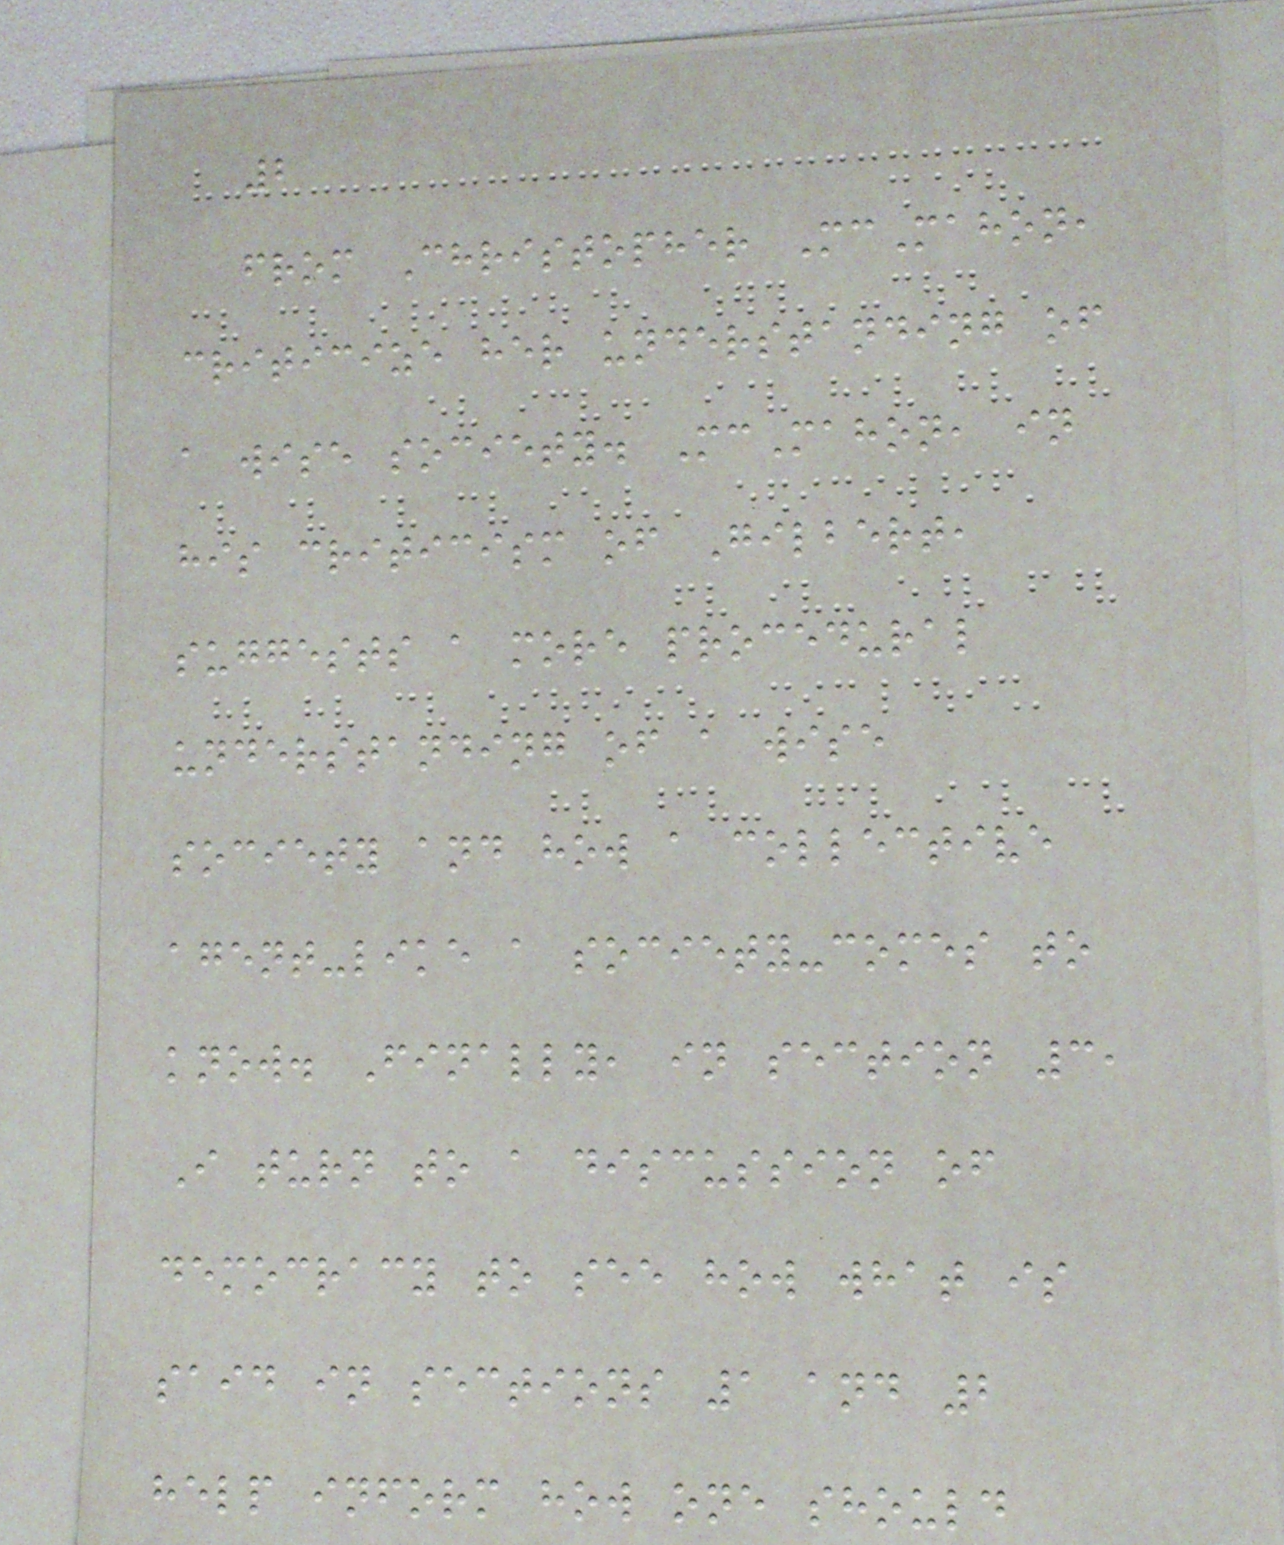2
from Christopher McMahon,
criticize her understanding of
a wise society. McMahon, in
his criticism of Gilbert,
suggests a more procedural
understanding of a wise
society and how a collective
agent-like a society-comes to
know. Finally, in section 3,
I turn to a discussion of
democracy to see how what is
said in sections 1 and 2
help inform how one should
